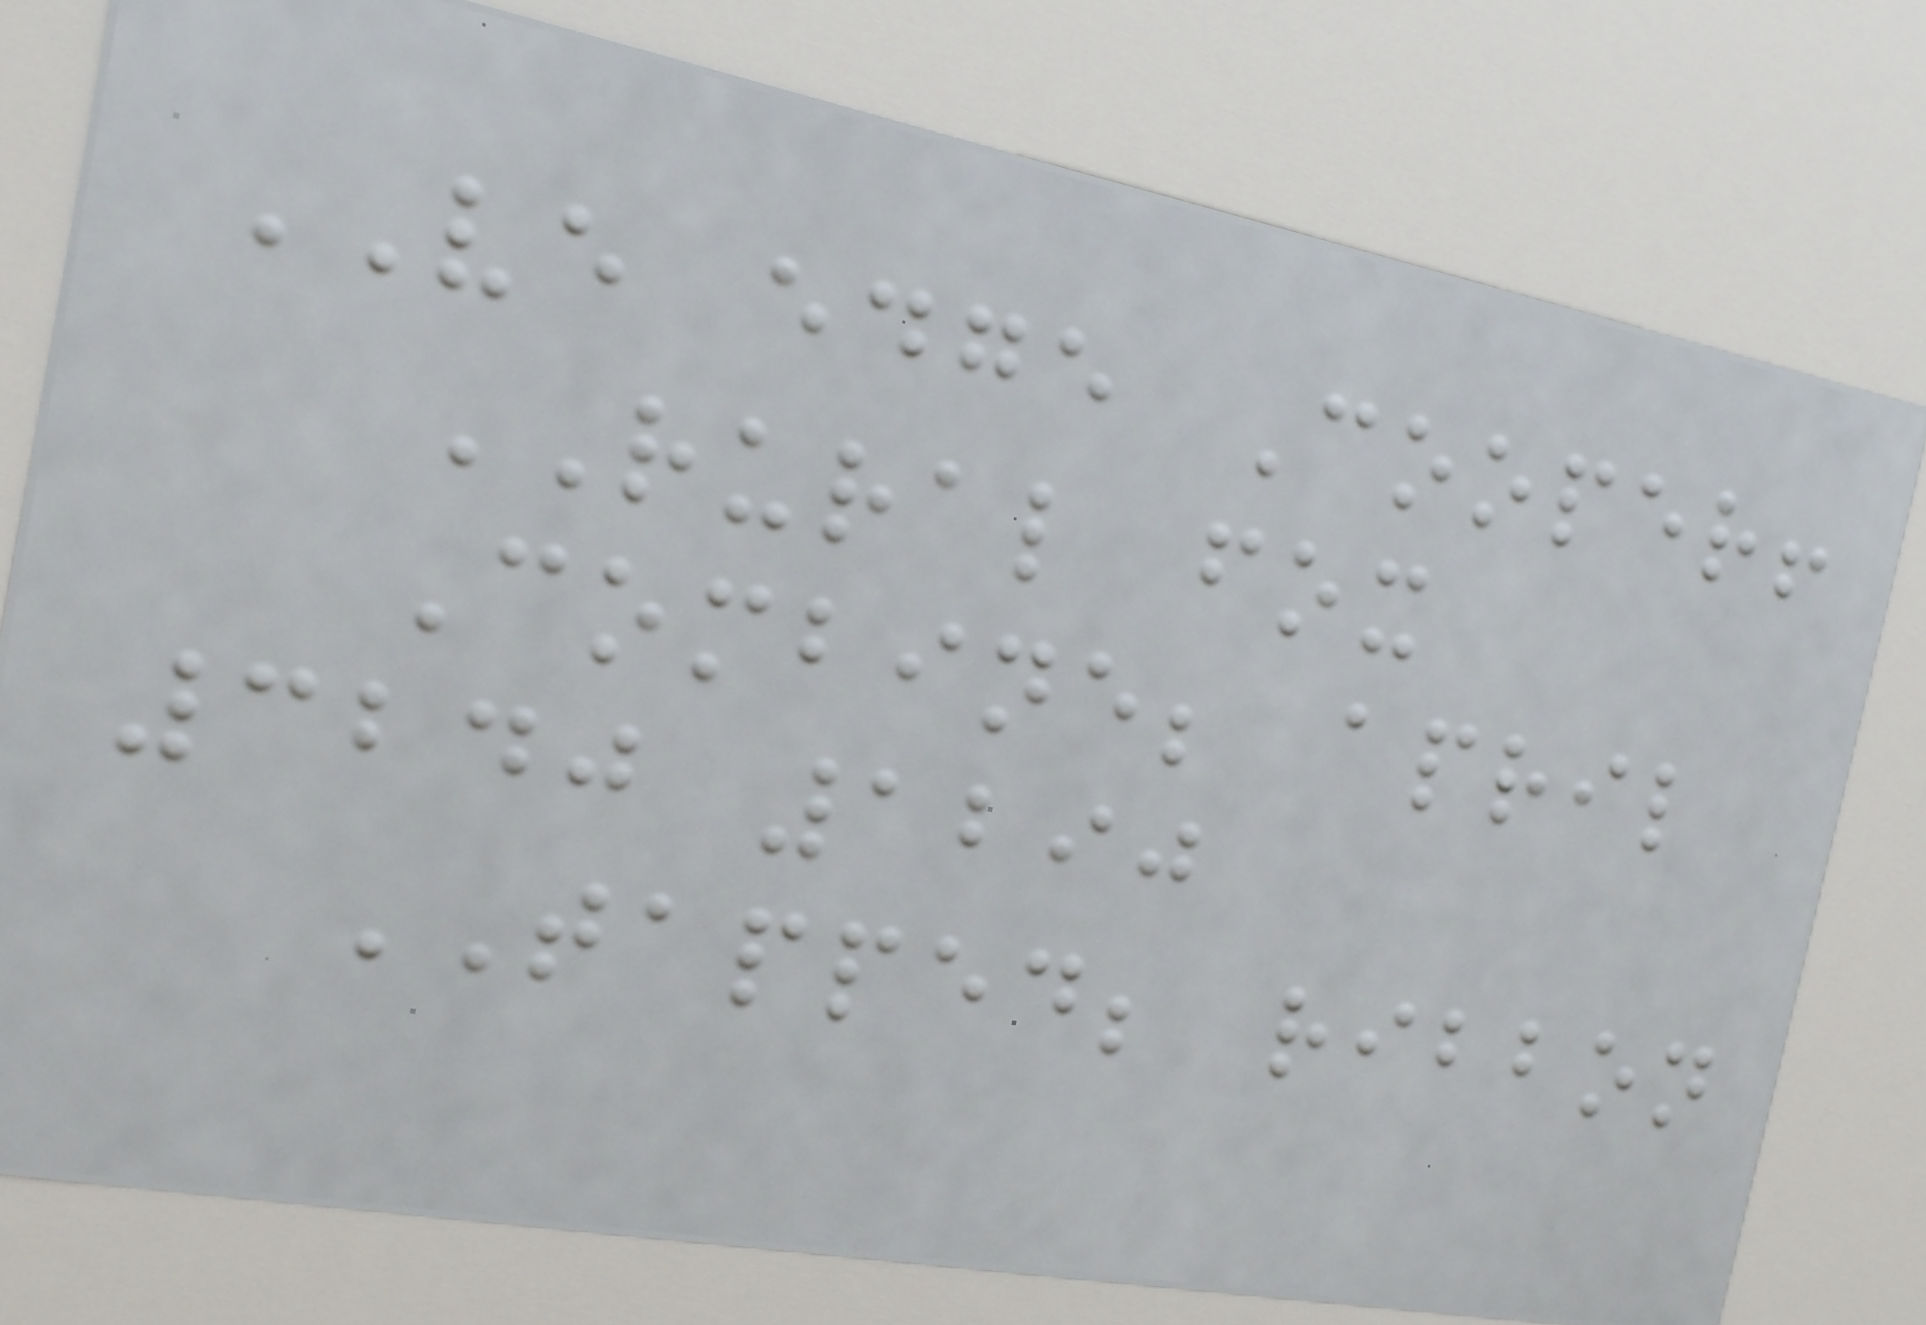VE edge Cooper!
RURAL fox
Combine; april
3240 1290
TAPPED; ribbon
